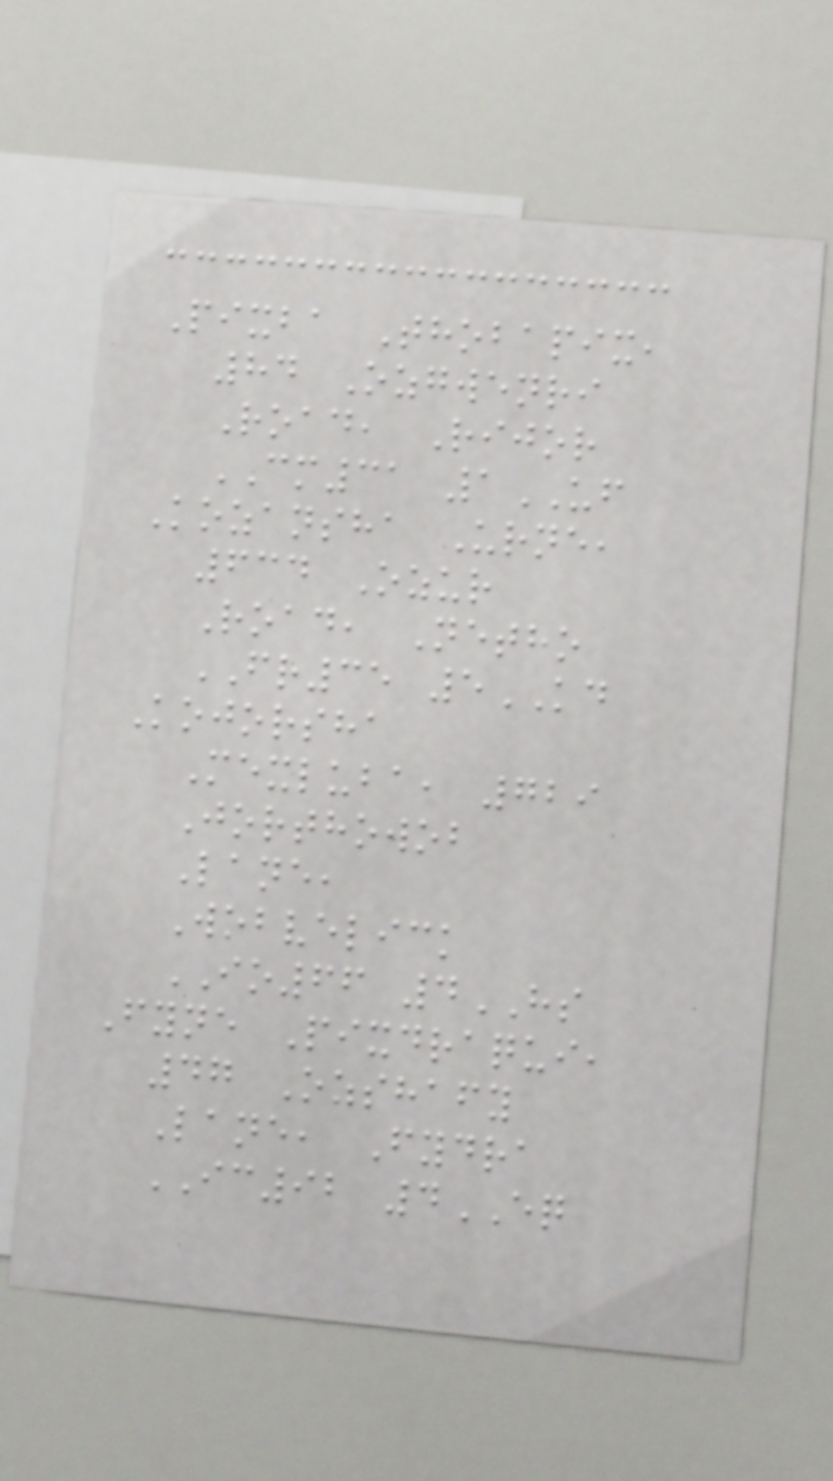Pixba Thobapix,
84 Ozgwenri
Road, Rijor
CM31 1UF
Kozansha Urne,
634 Ozur
Road, Netho
FR35 5KD
Kojorsha
Mexluba, 729
Jorthowob
Lane,
Wobvelick
IO66 4HS
Fyne Pixdraqui,
47 Ozshafy
Lane, Fydra
IC92 4EQ
